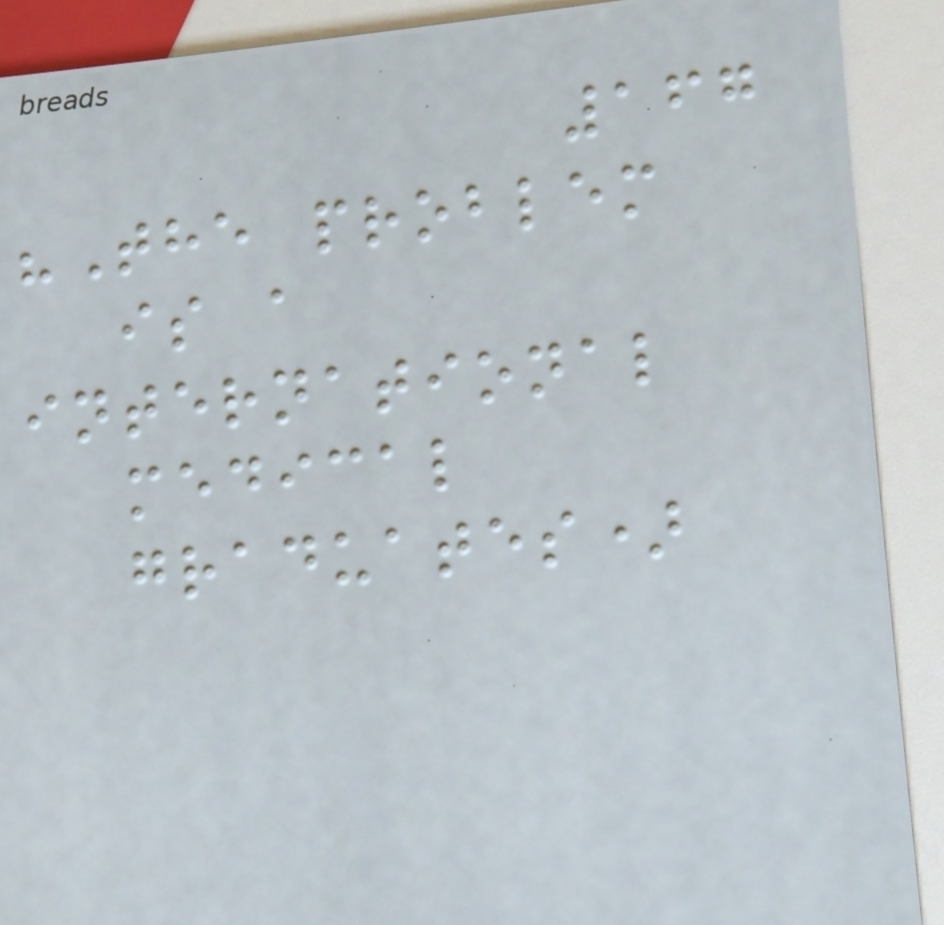167
"The problem
is a
international
medical
graduates)
